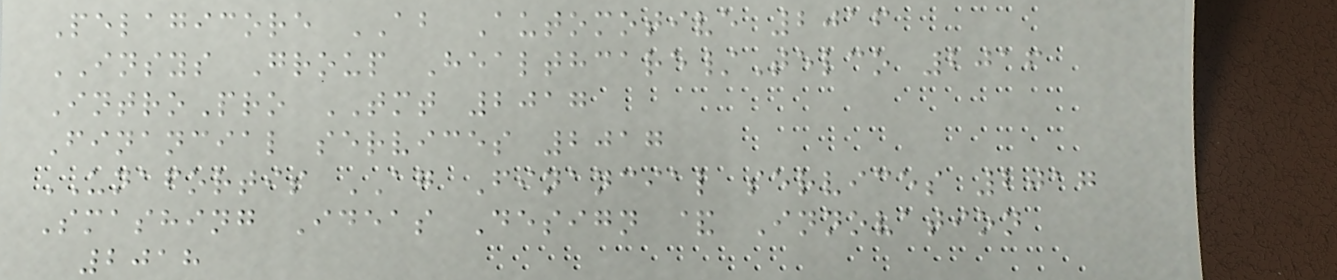Pelagicore AB Automotive 2016
INSYS Group Healthcare/Telco 2016
IntroPro TMT 2017
Financial services 2017
UNAFORTIS AG Financial services 2017
Smashing Ideas Design & Innovation
2018
